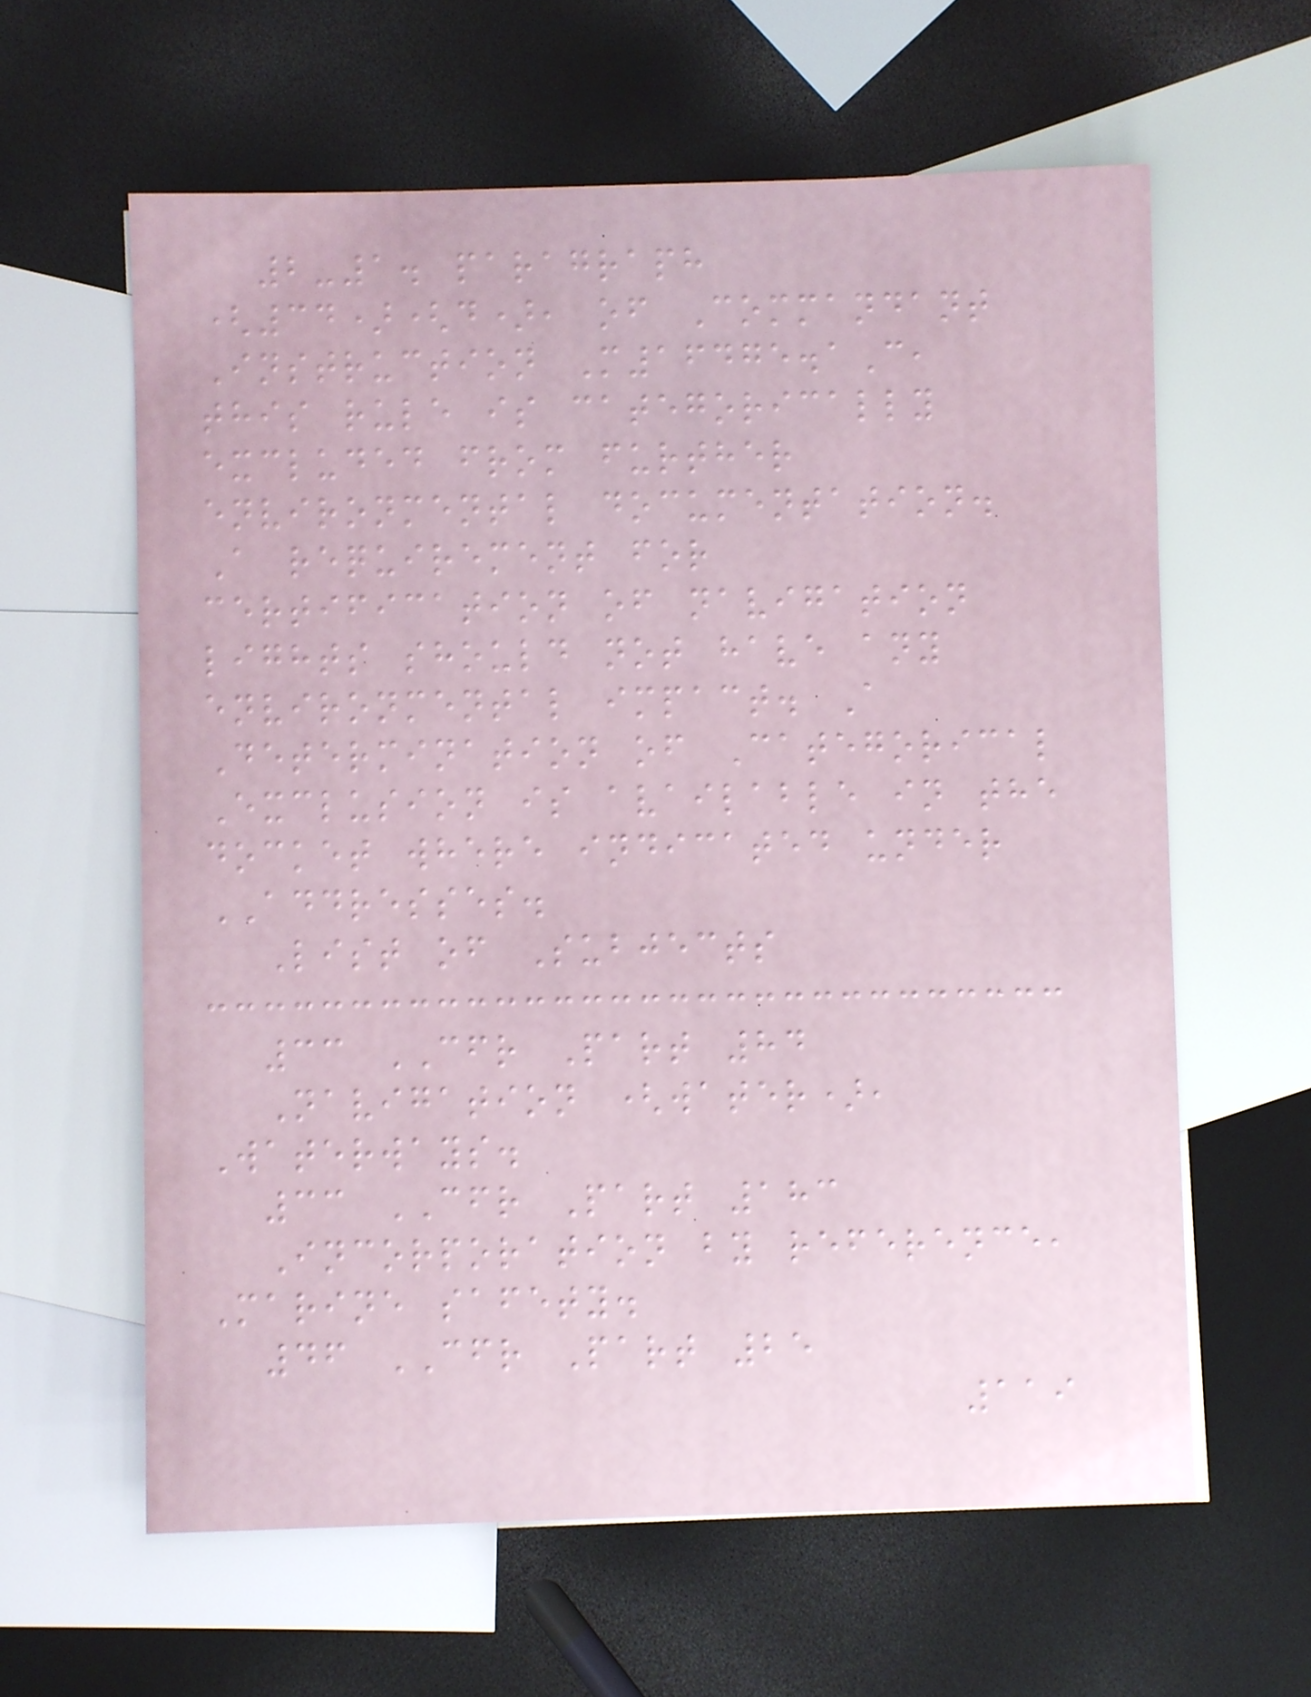2-1. paragraph
(34)(d), of Commandant
Instruction M16475.1C,
this rule is categorically
excluded from further
environmental documentation.
A requirement for
certification of navigation
lights should not have any
environmental impact. A
Determination of Categorical
Exclusion is available in the
docket where indicated under
ADDRESSES.
List of Subjects
33 CFR Part 84
Navigation (water),
Waterways.
33 CFR Part 183
Incorporation by reference,
Marine safety.
46 CFR Part 25
119
